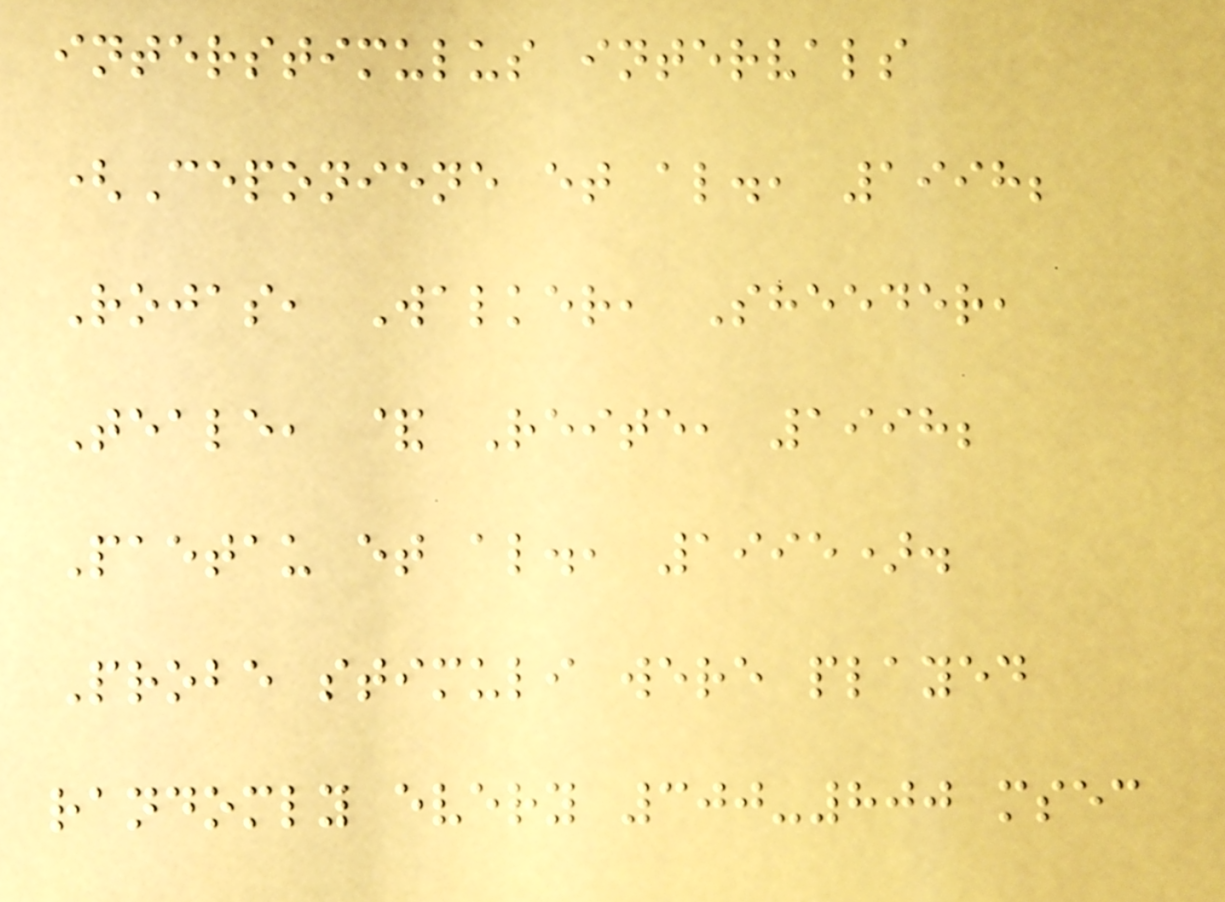interstimulus intervals
(Ceponiene et al., 1998;
Rojas, Walker, Sheeder,
Teale, & Reite, 1998;
Paetau et al., 1995).
Probe stimuli were played
randomly every 300-800 msec
